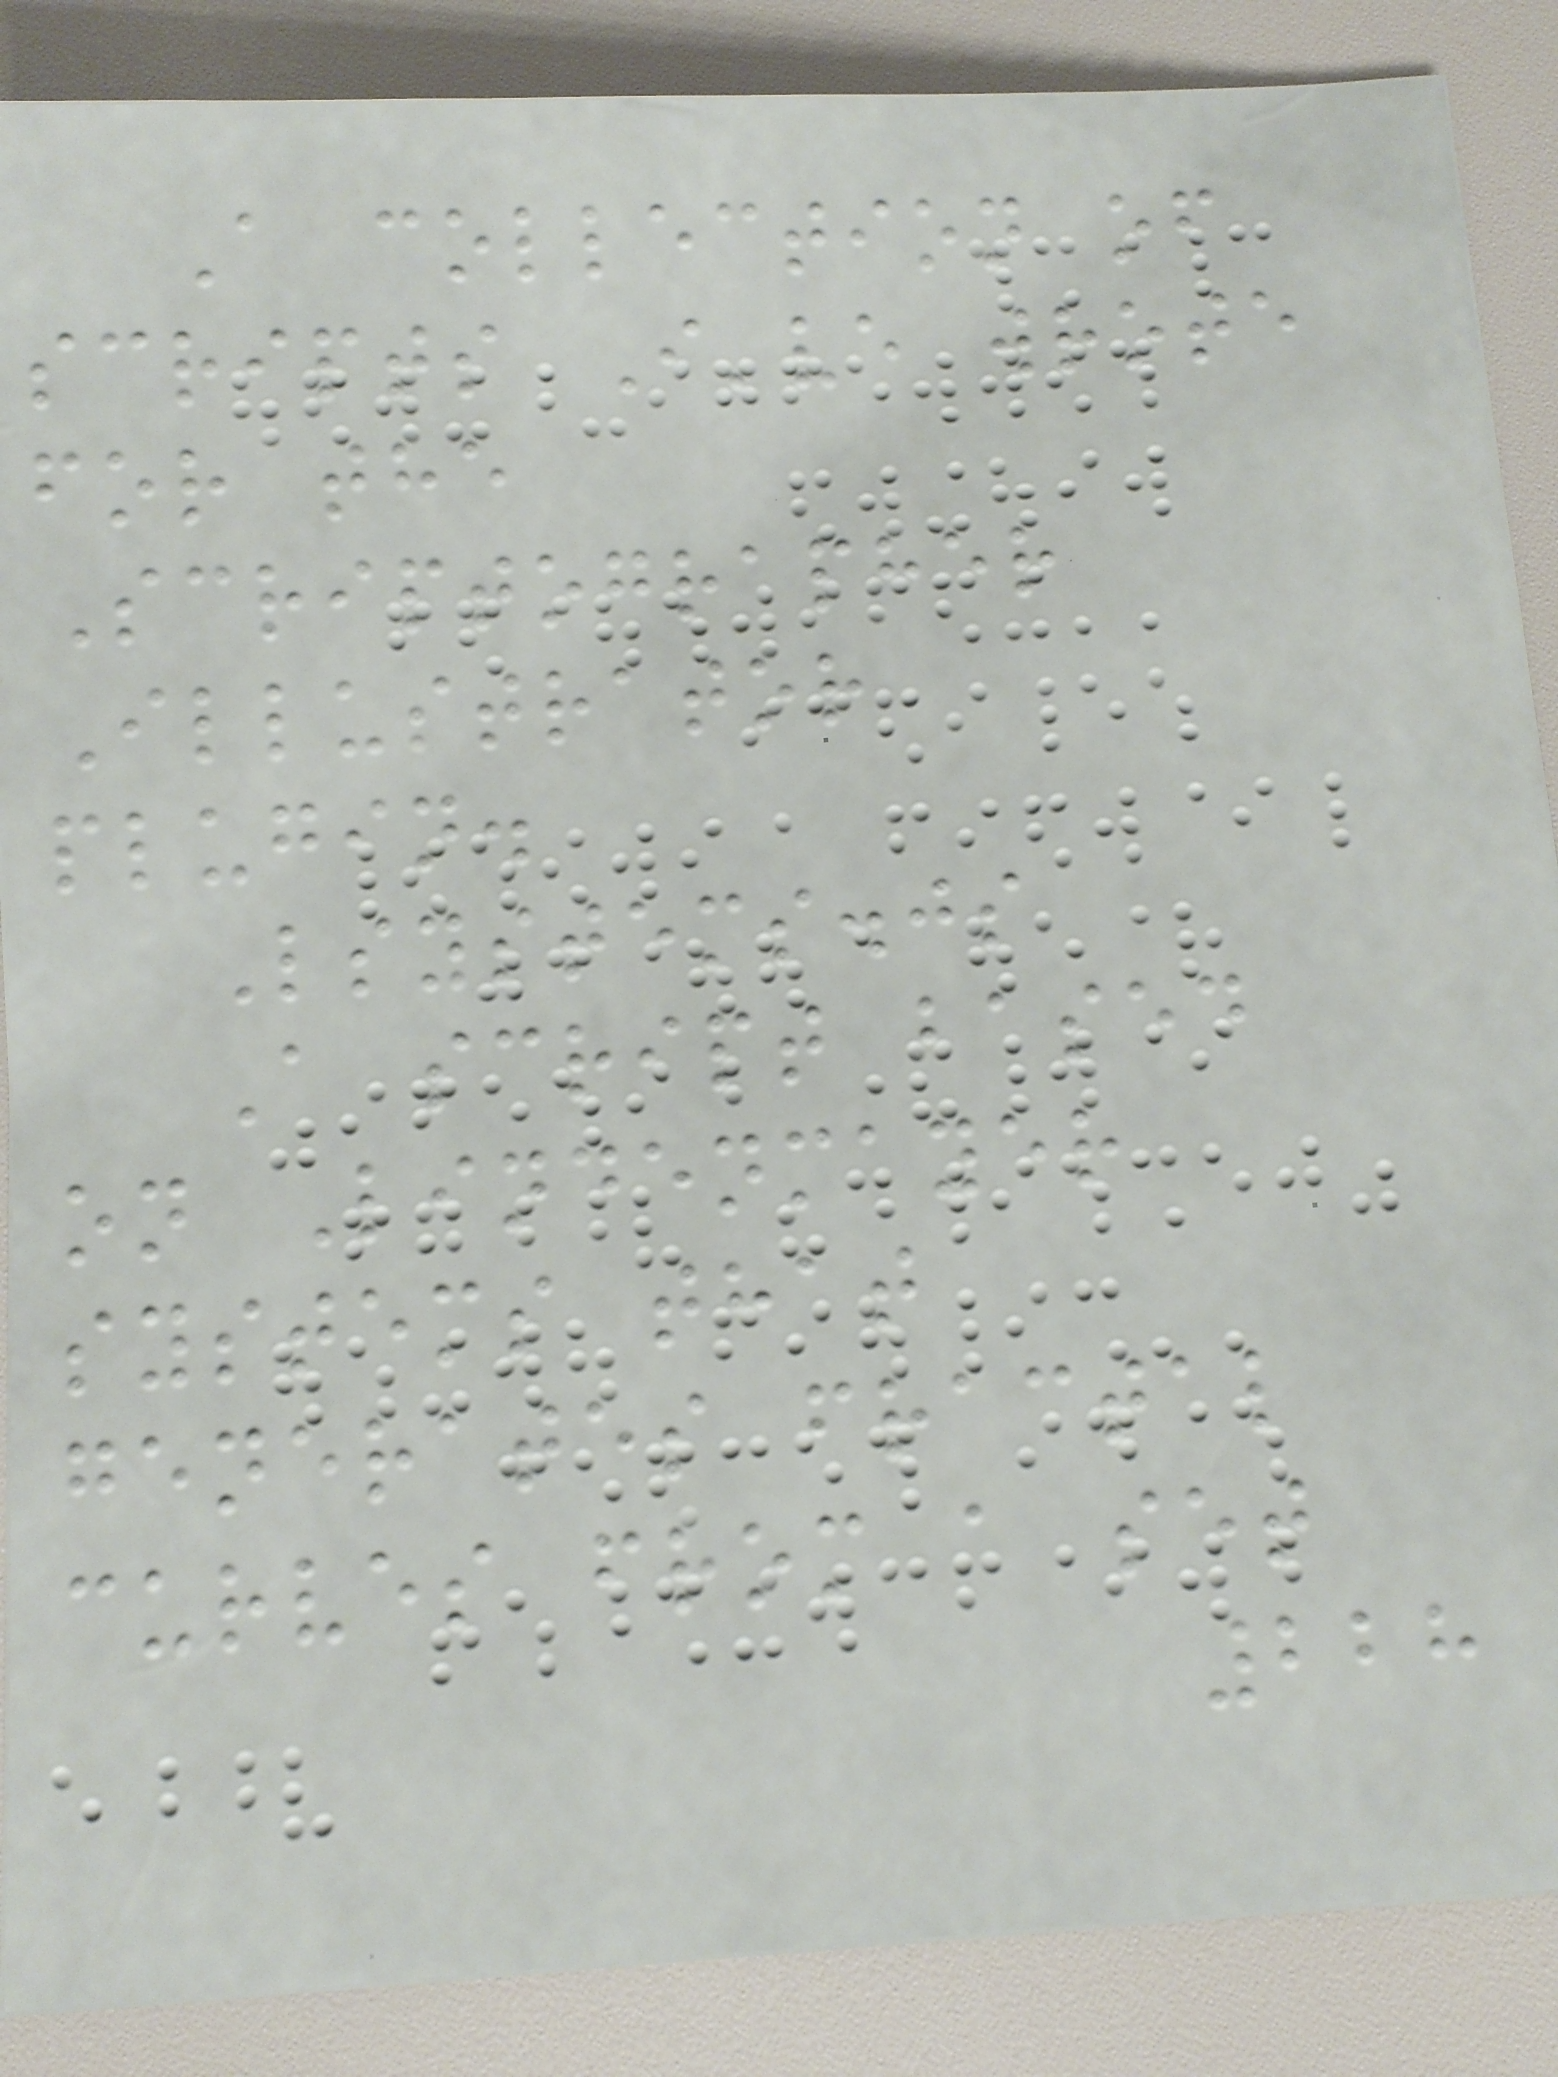A collection of
scripts I've wrote
for the
Scriptographer
Illustrator
plugin.
Lsystems.js
A script based
on Lindenmayer
systems that
generates fractal
curves from a set
228
